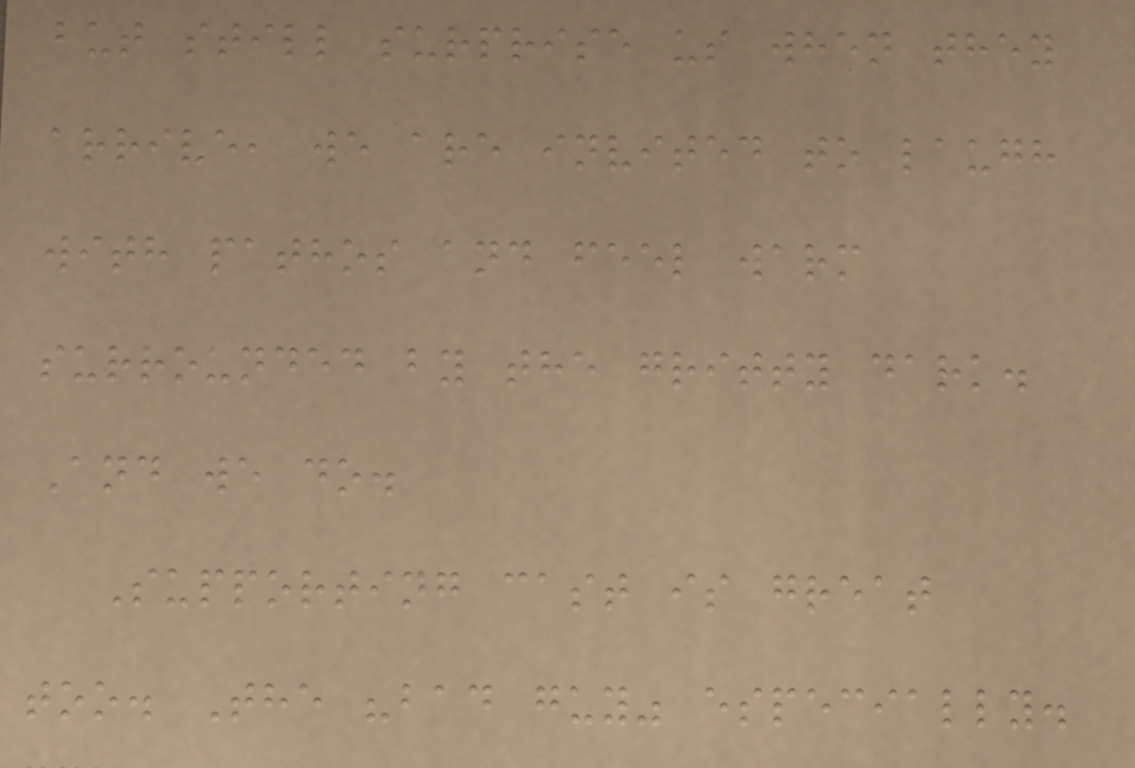but still surprise us when they
arrive, we are invited to laugh
with pathos and feel warm
surrounded by the gritty dark.
And we do.
Supporting cast is great
too. The "bad guy" especially.
